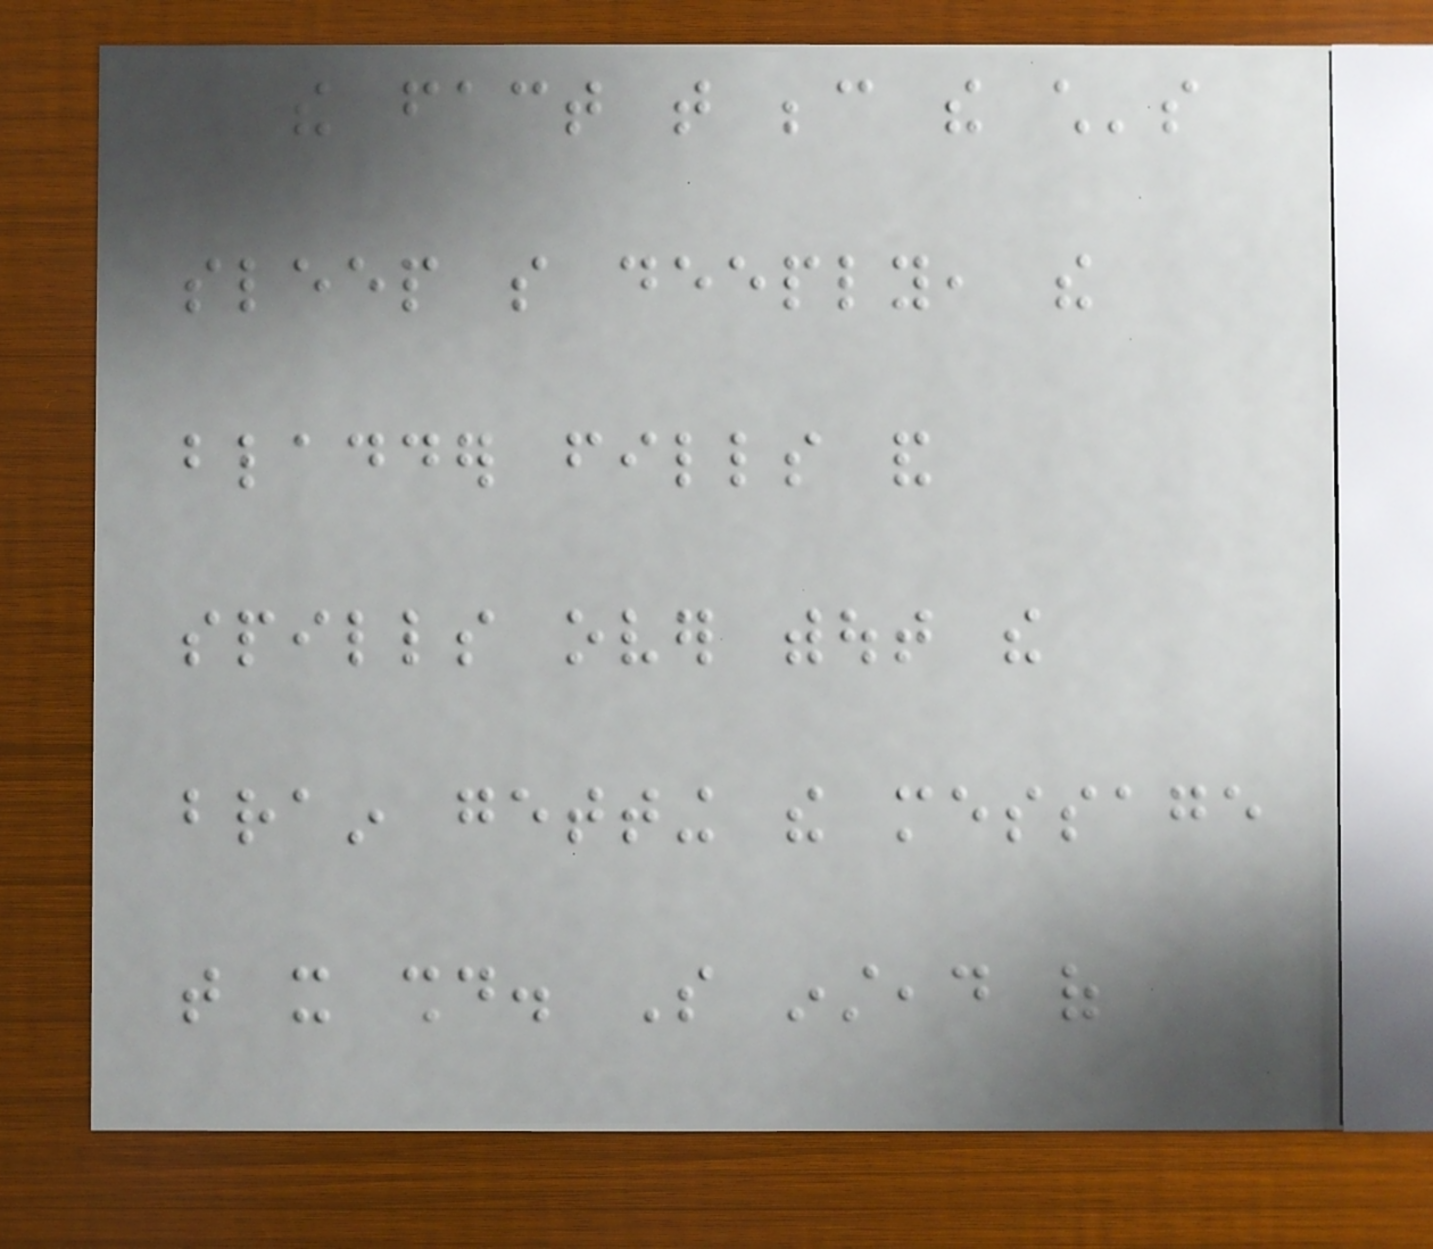the fact that because the child's
sleep so deeply, the
bladder fills and
spills over without the
brain getting the message
that it should. So instead of
